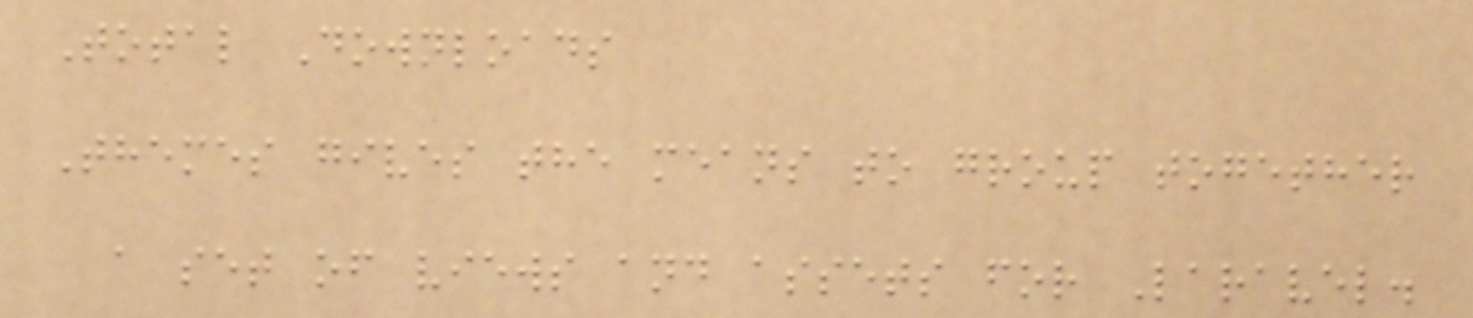Total Downloads
Themes gives the means to group together
a set of views and assets for Laravel.
